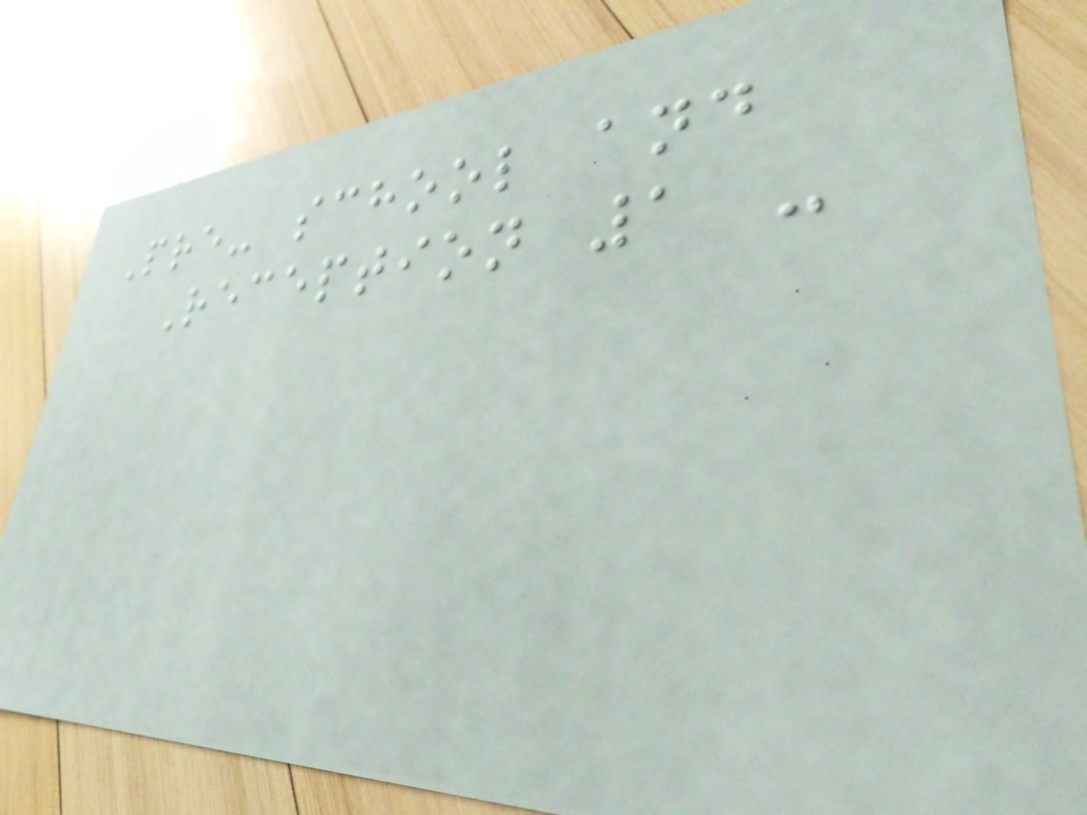Pre- school and
Reception 1 -
